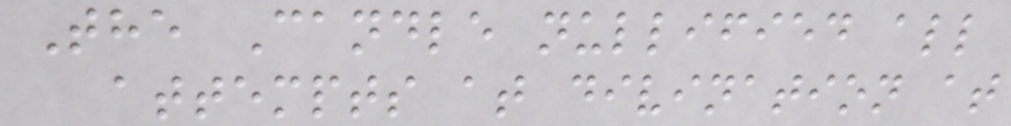The Candle nullified all
attempts at divination at
